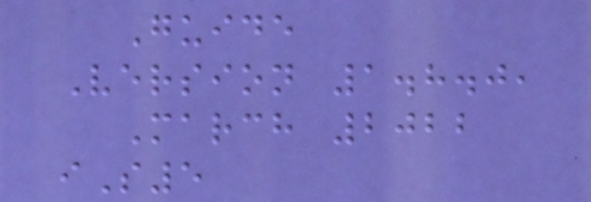Guide
Version 1.8.0,
March 2022
iS5
